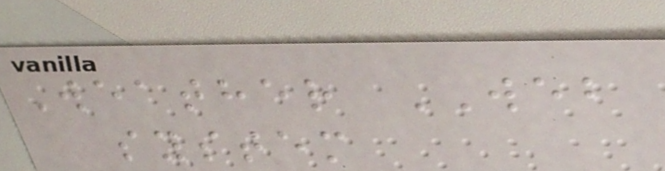Weather WEB
system
